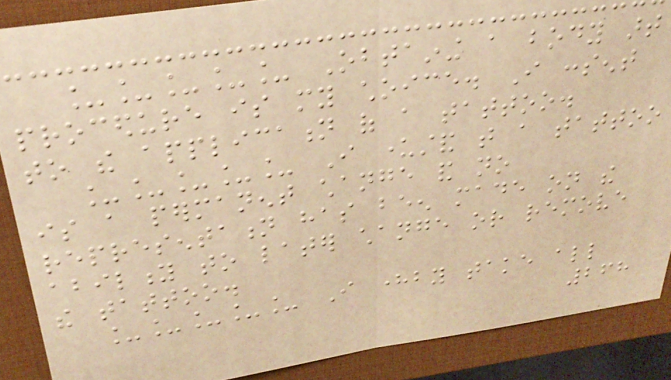_____ Obtaining a body art
procedure is my choice. I consent
to the application of a tattoo.
_____ I understand that a tattoo
is a permanent change and no
representation has been made on the
ability to later change or remove
the tattoo.
_____ I hereby take all
268
